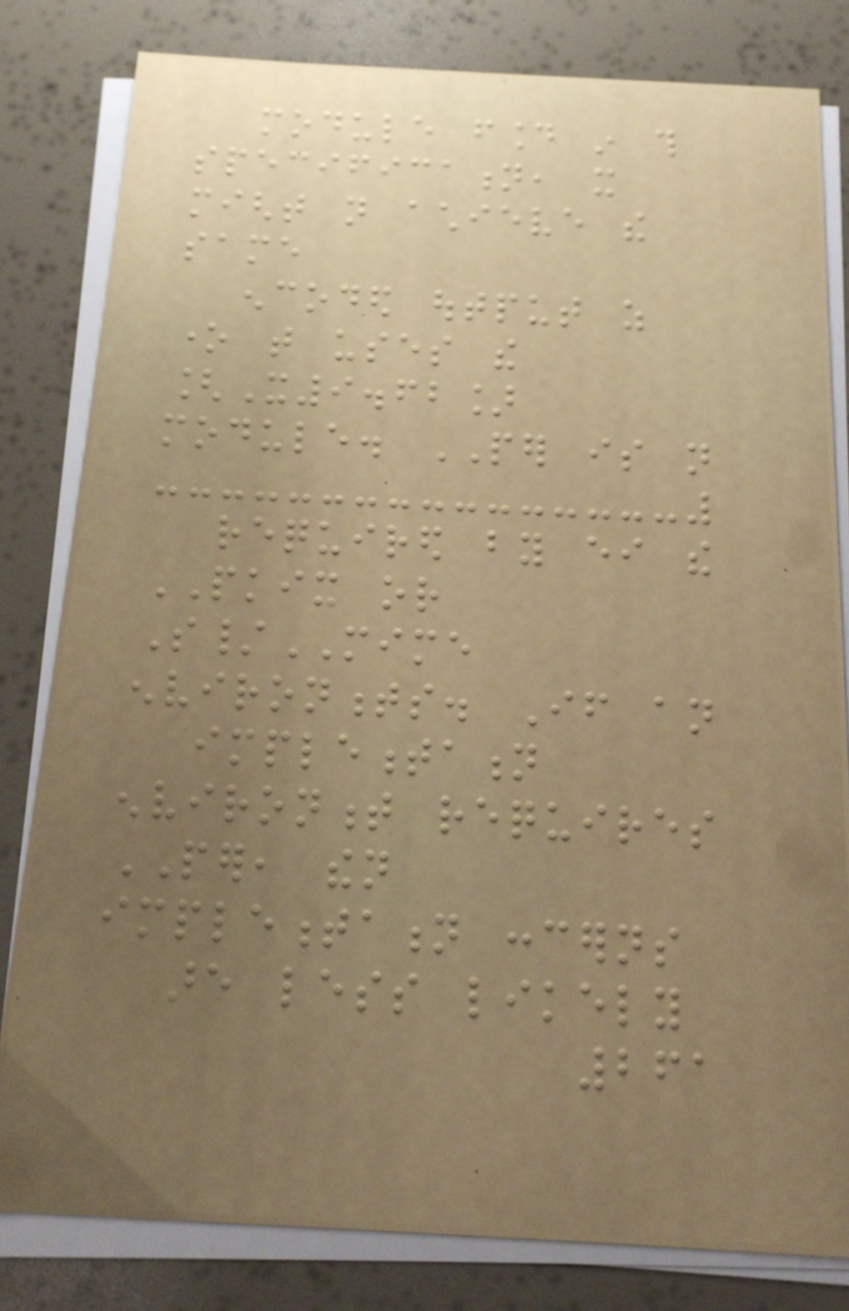module found in this
specification, it
might not achieve the
same
encoded output as
one that uses the
[X9.62]
module. PER is not
required by either the
PKIX or
S/MIME
environments. If an
implementation
environment requires
PER, then
implementation concerns
are less likely
261
